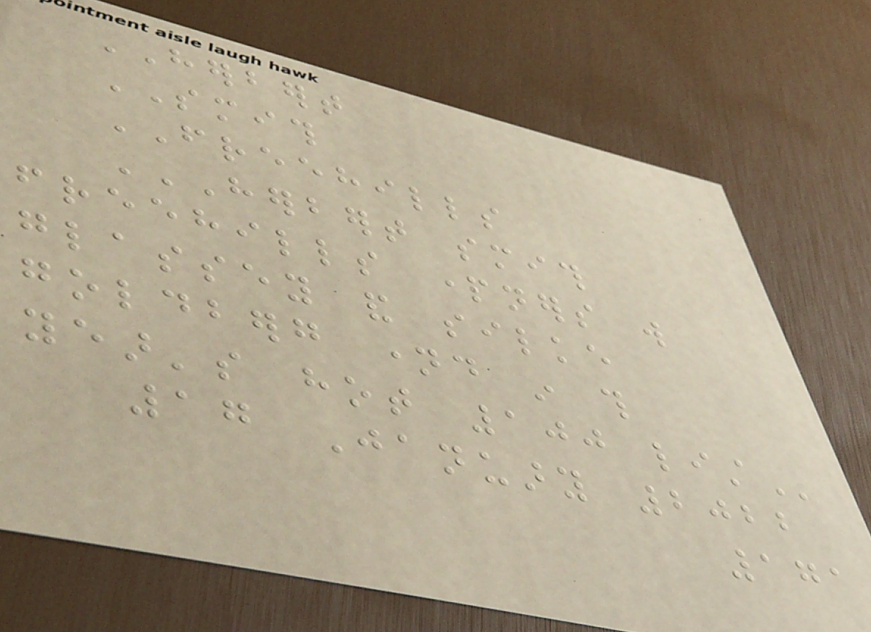HERBERT
SMITH
FREEHILLS
HERBERT SMITH
FREEHILLS PARTNERS WILL
GLASSEY AND SILKE
GOLDBERG NAMED IN THIS
YEAR'S HOT 100 LIST
17 January 2022
171
